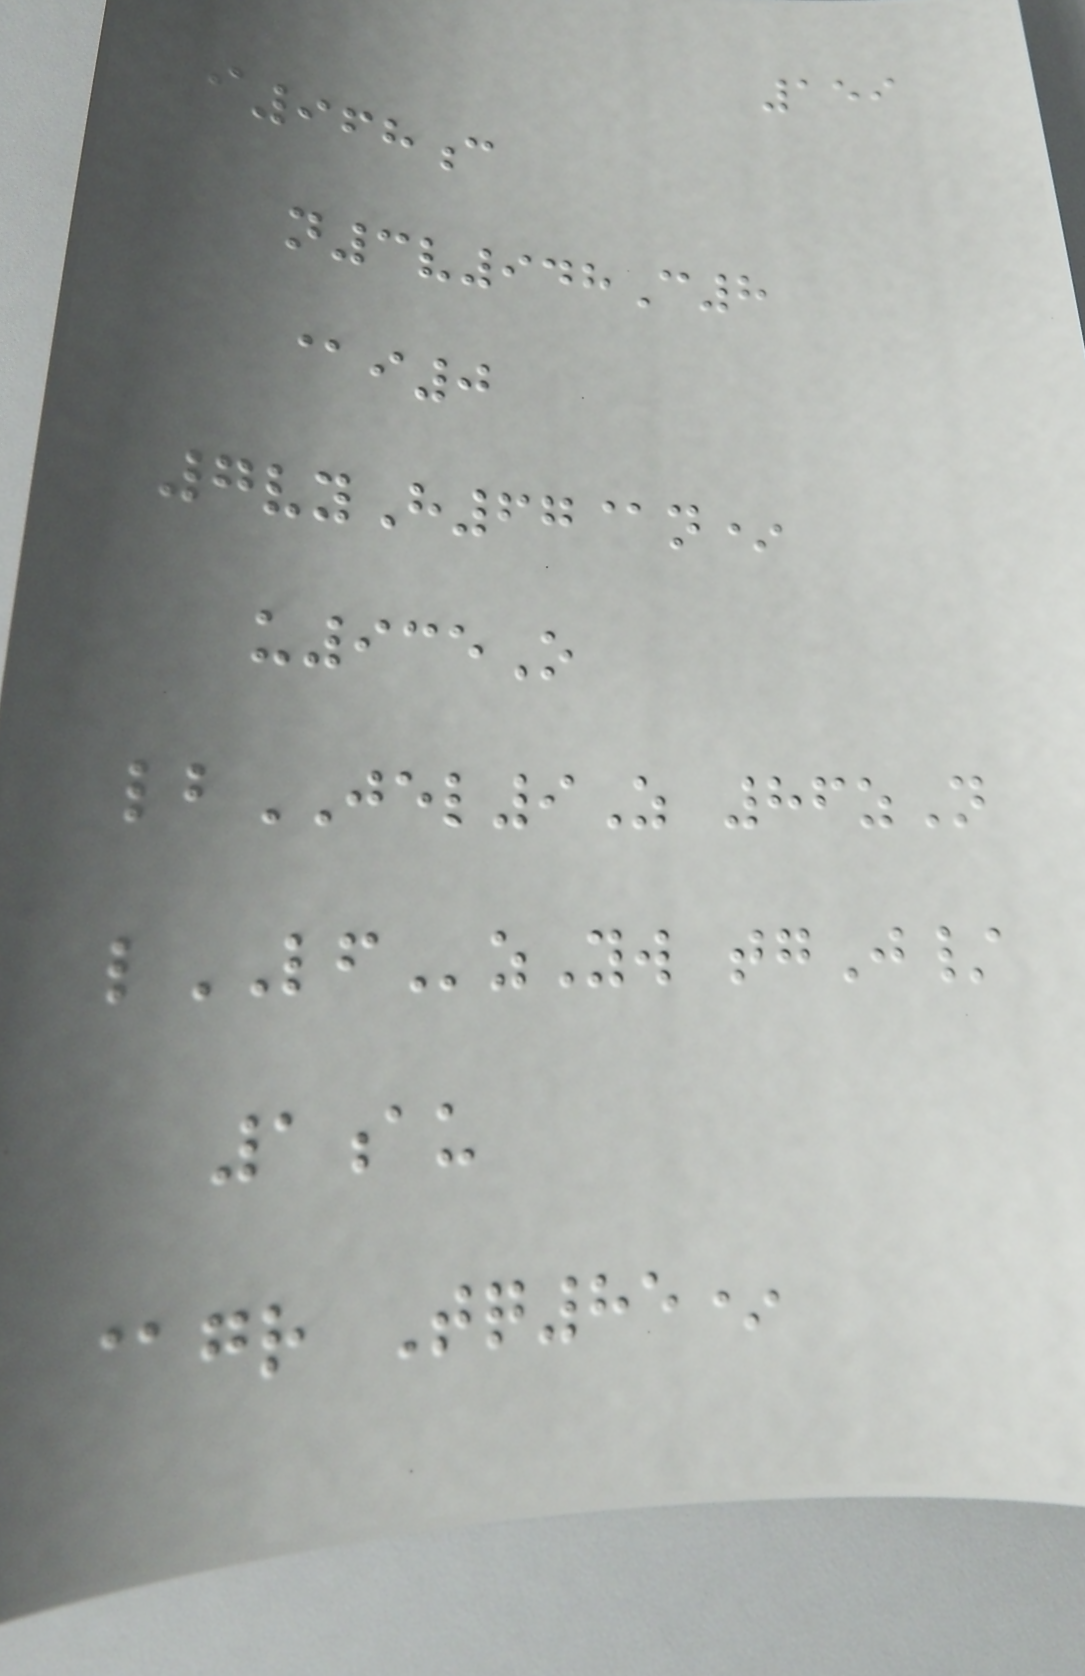159
i968c
n3v948C8
@i0
7vyH67@n*
u935O
lbJEL9Z 86zN
lLFzYw tgJ/
1au
@gr Tq85*
